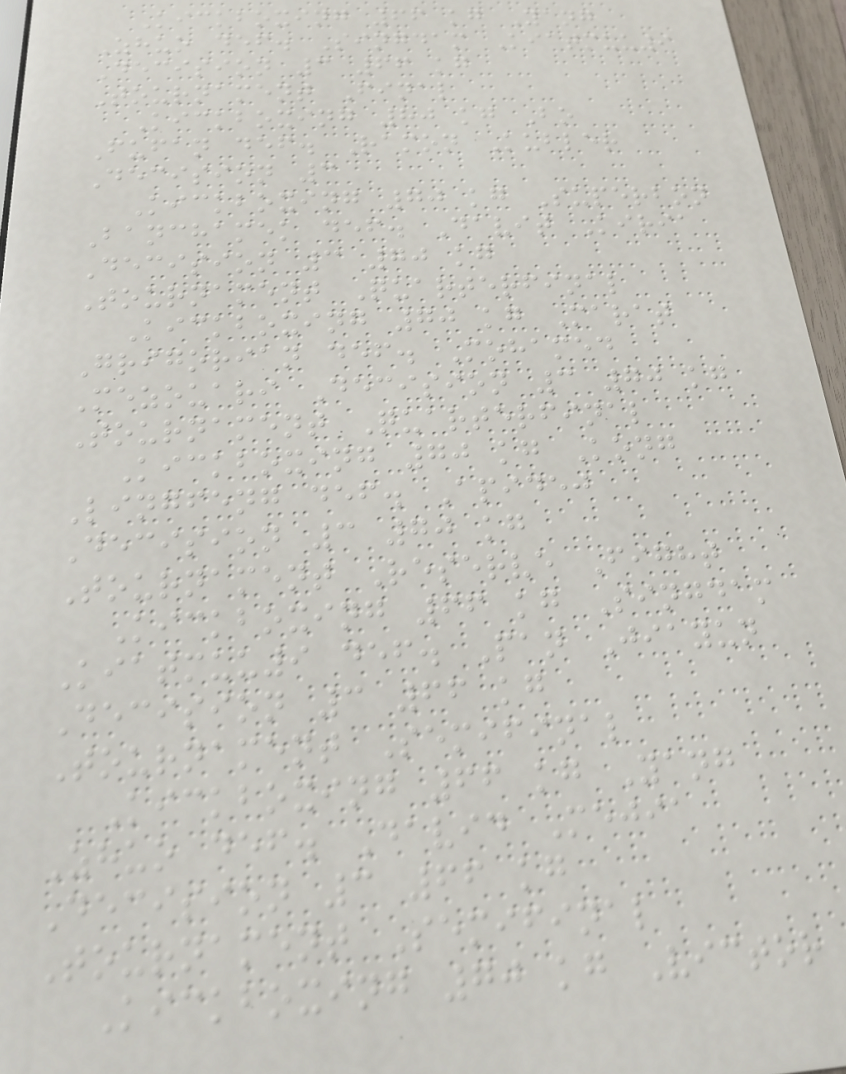Kickboxing 66 kg Yang
Zhuo def. Singdam Kiatmuu9
Decision 3 66 kg
Tournament Final
Kickboxing 80 kg Bo
Fufan def. Ramon Kubler
Decision 3
Kickboxing 70 kg Superbon
Banchamek def. Davit Kiria
Decision 3 70 kg
Tournament Quarterfinal
Kickboxing 70 kg Marat
Grigorian def. Mohamed
Mezouari Decision 3 70 kg
Tournament Quarterfinal
Kickboxing 70 kg Kong
Lingfeng def. Apidej
Decision 3 70 kg
Tournament Reserve Fight
Kickboxing 66 kg Singdam
Kiatmuu9 def. Pan Jiayun
Decision 3 66 kg
Tournament Semifinal
Kickboxing 66 kg Yang
Zhuo def. David Mejia
Decision 3 66 kg
Tournament Semifinal
Kickboxing 70 kg Victor
